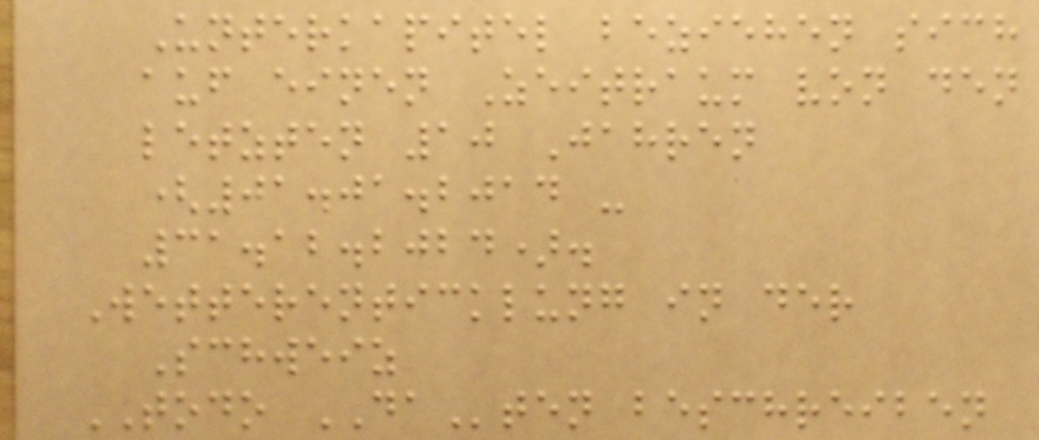Unterkapitel beziehen sich
auf einen Zeitraum von den
letzten 10 Jahren
(01.01.2014 -
31.12.2024).
Wetterenticklung in der
Schweiz
TODO DAten beschreiben
